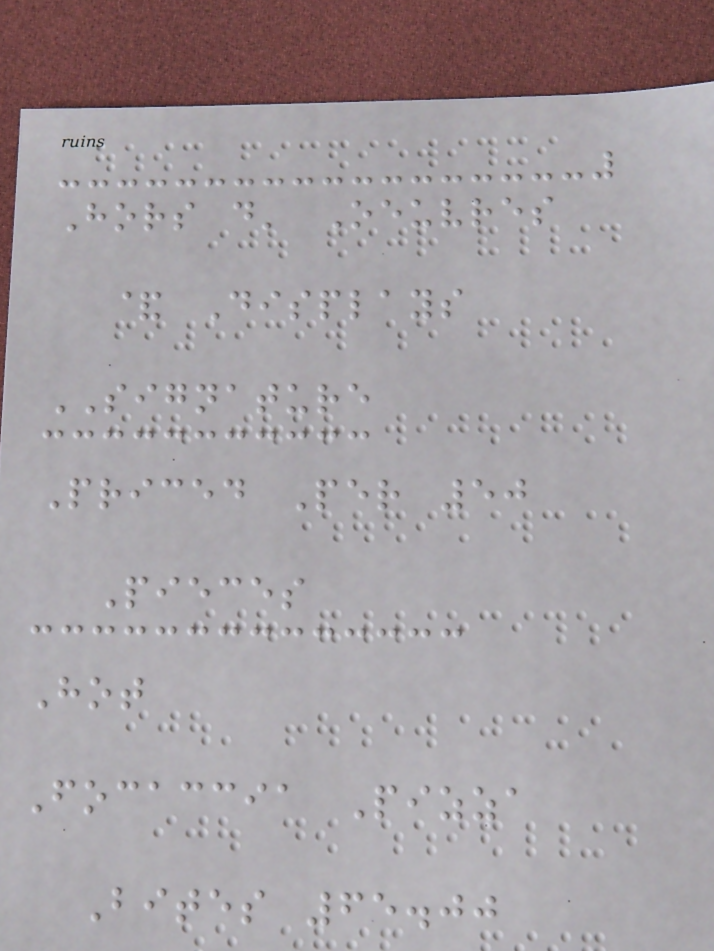Hors d' Oeuvres
& Displays
SIGNATURE
Priced Per 50
Pieces
Hot
Focaccia Pizza
Bites 65.00
